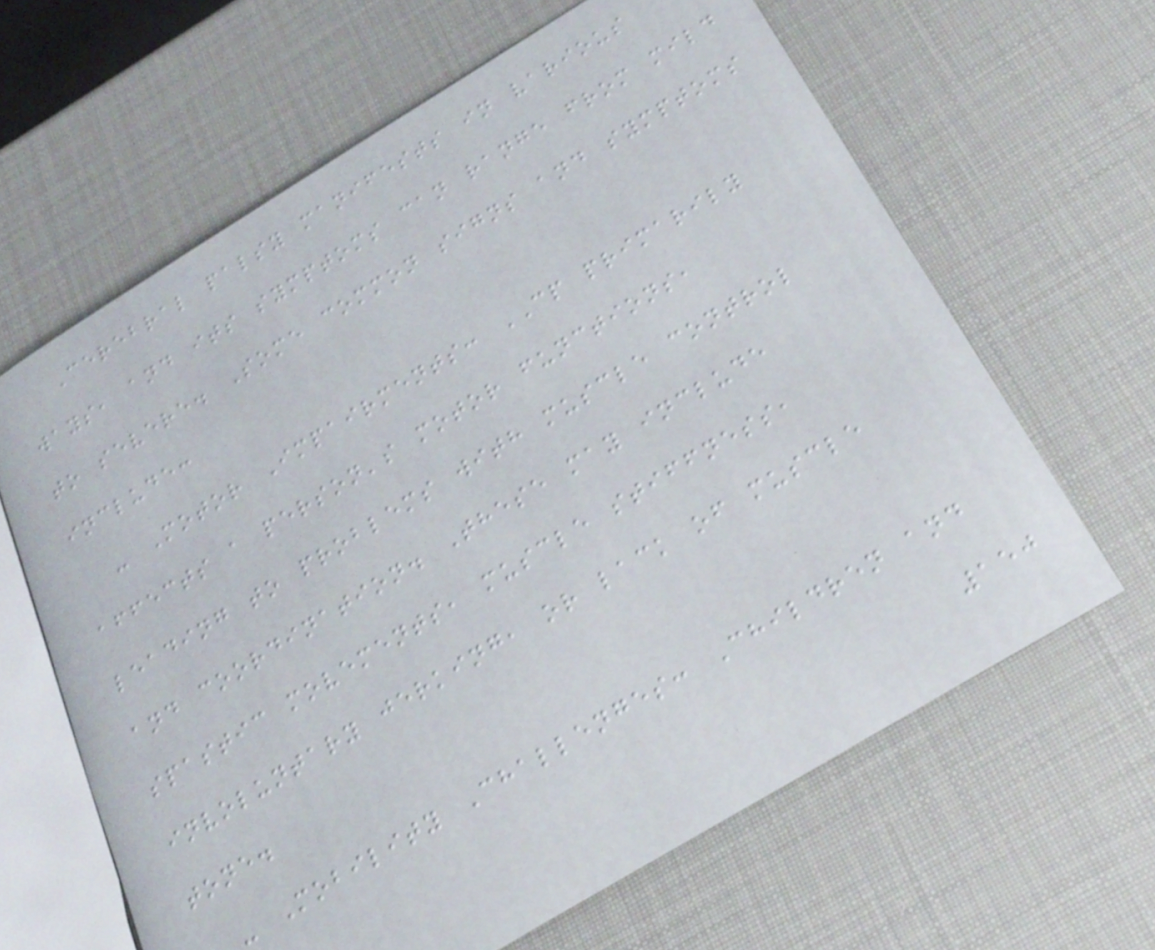Cerebral palsy manifests in various
ways, and its symptoms can range from mild
to severe. Some common signs and symptoms
include:
- Motor Impairments: CP primarily
affects a person's motor functions,
leading to problems with muscle control
and coordination. These may include
spastic movements, muscle stiffness,
involuntary jerking, or lack of muscle
tone.
- Mobility Challenges: Children and
150
